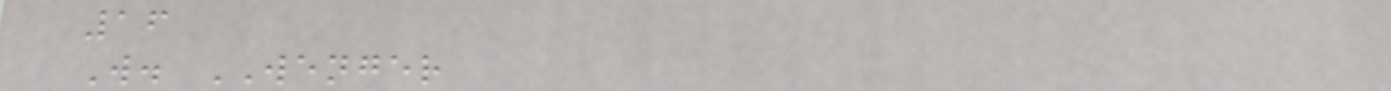16
W. WENGER
